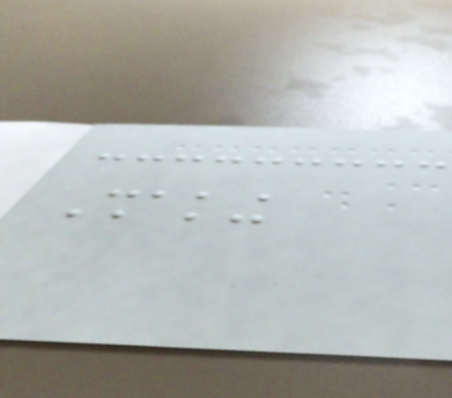Shaking
